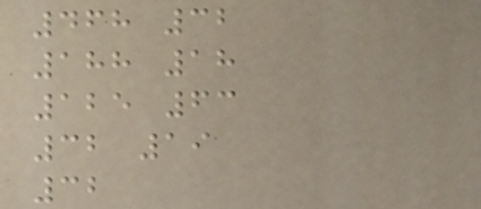468 32
188 18
125 63
32 19
32
